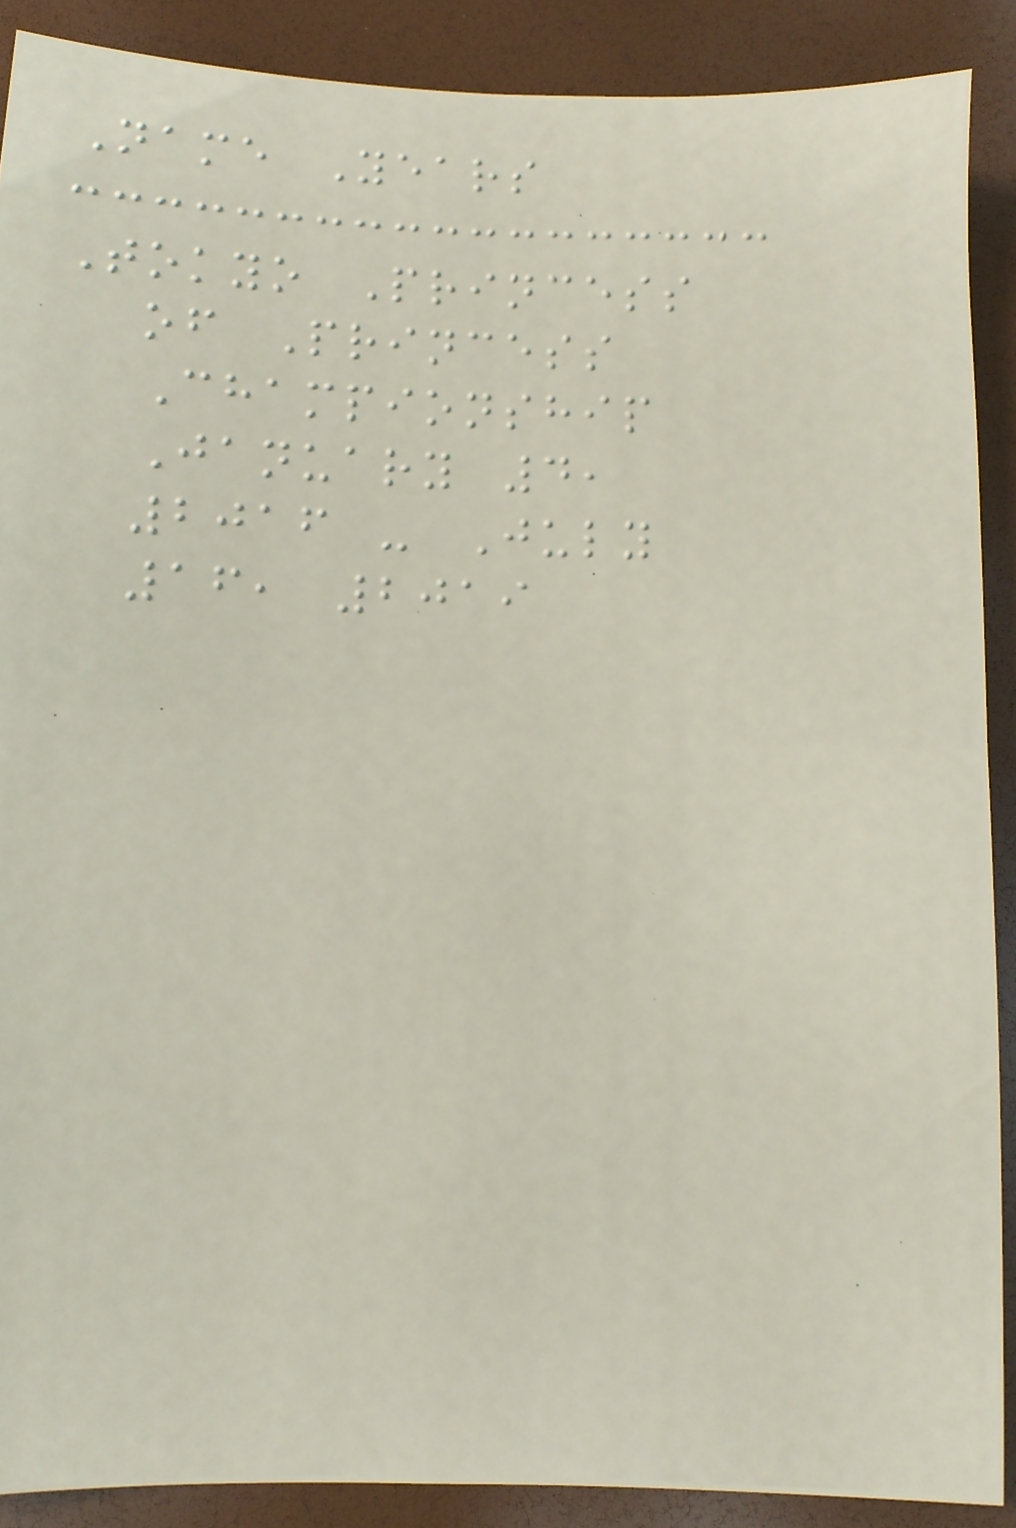Name Years
Tokyo Princess
of Princess
Championship
January 4,
2016 - July
16, 2019
